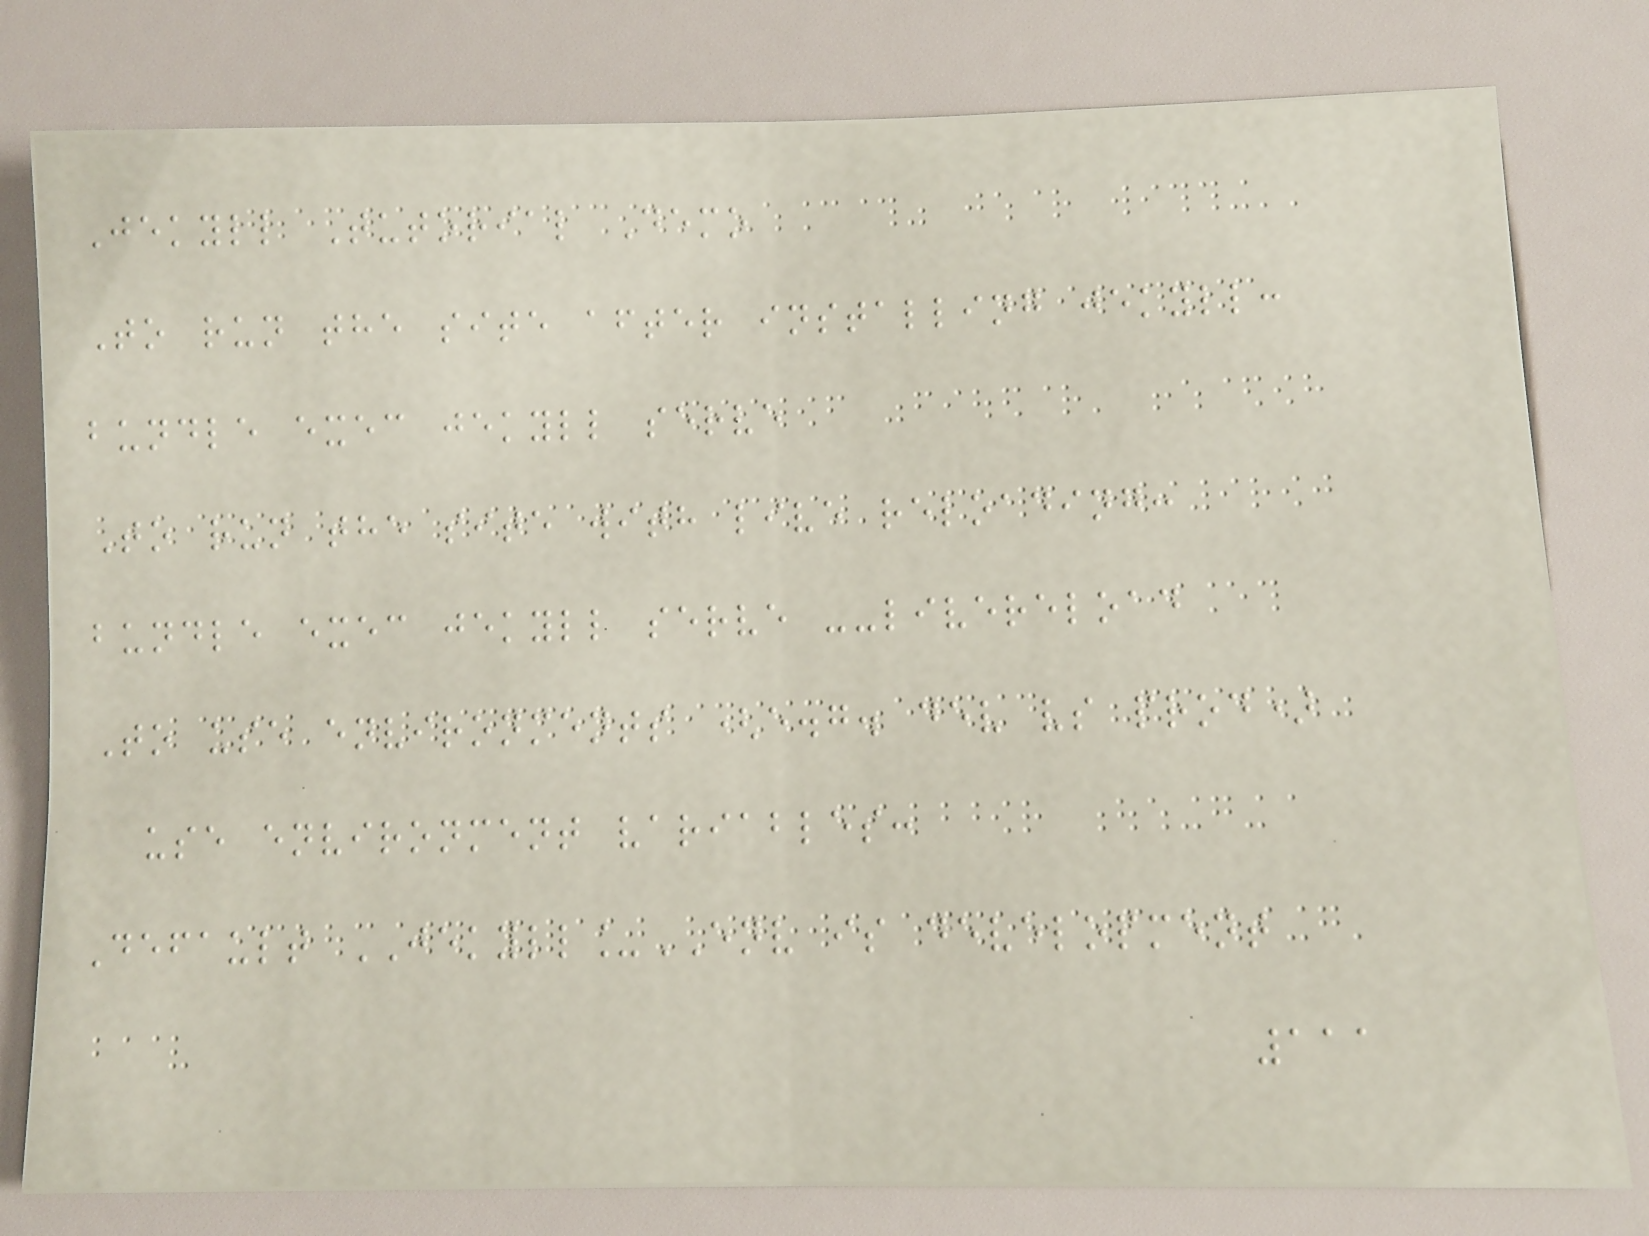Jekyll Tutorial Demo
To run the site after installing jekyll:
bundle exec jekyll serve
To run the site with live reloading:
bundle exec jekyll serve --livereload
To use environments (e.g. dev vs prod)
use environment variables:
Default JEKYLL_ENV is development
111
